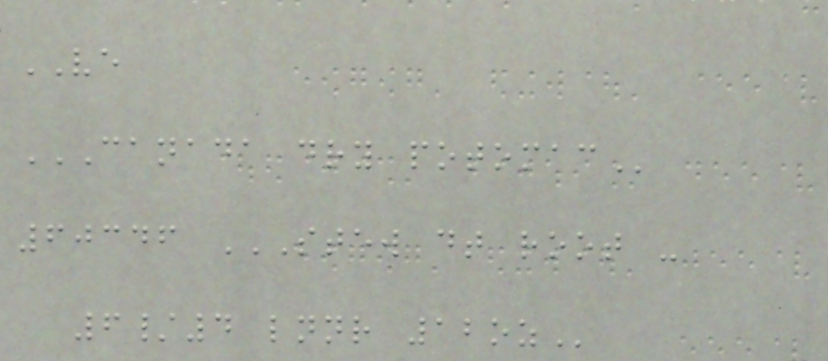VE
CANADA DRY POTOMAC
60346 STEW DT ROOT -
6/4 LNNR 12OZ
